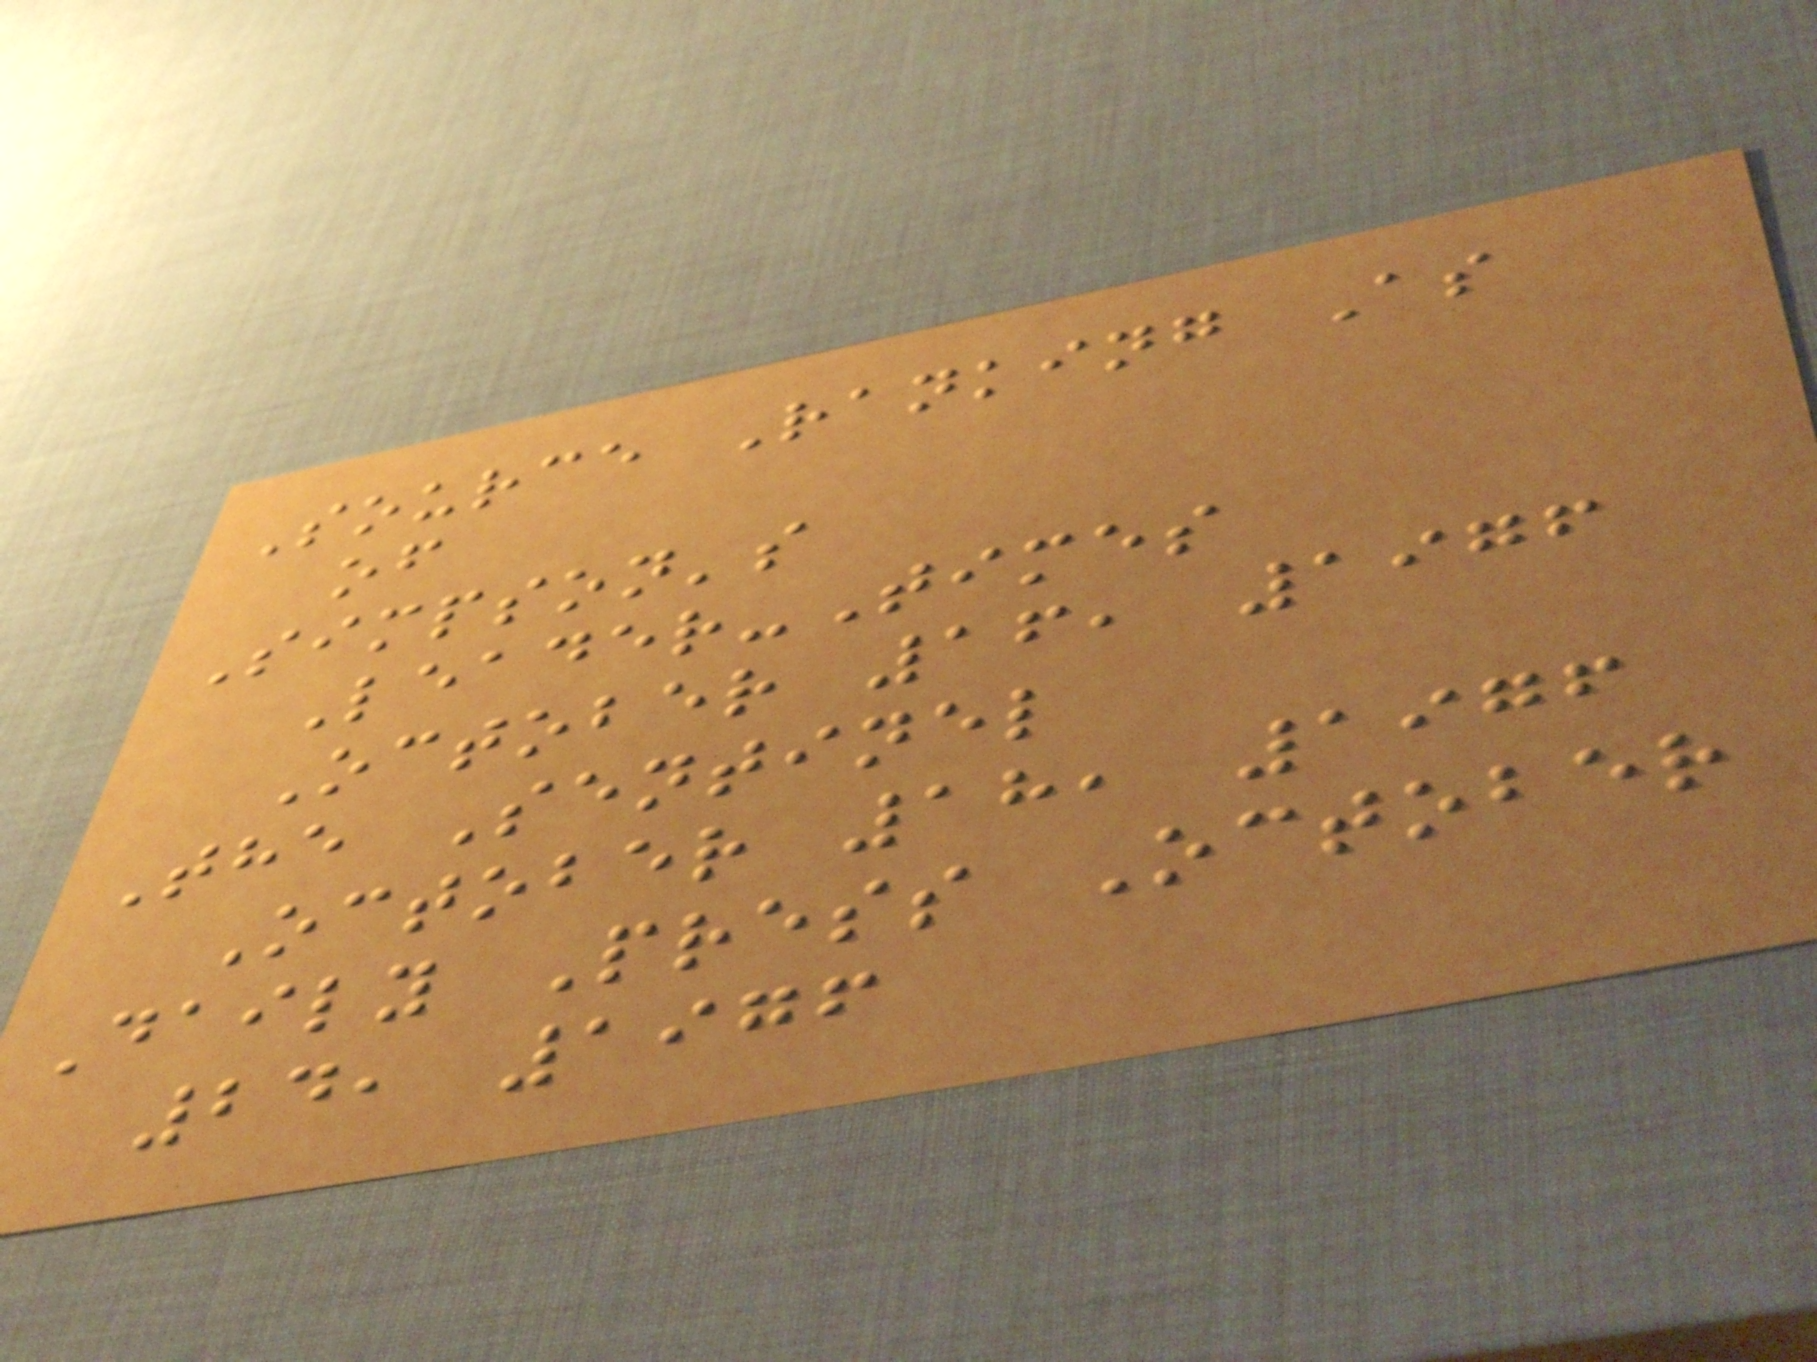Source Ranking As
of
Simpson's
Leader-Times
October 16, 1976
The Sentinel
October 18, 1976
Daily Press October
24, 1976
